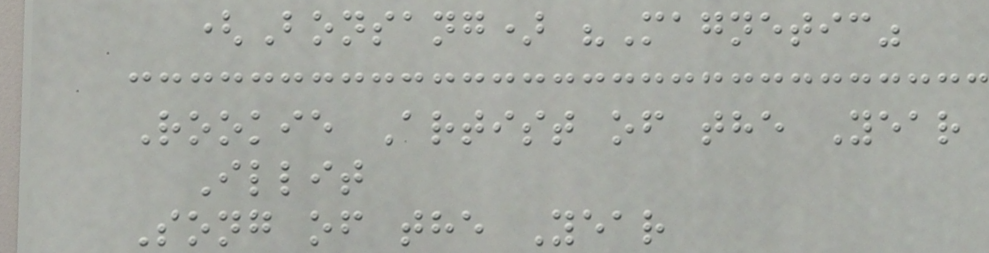(Bonsang) "Magnetic"
Rookie Artist of the Year
Illit
Song of the Year
